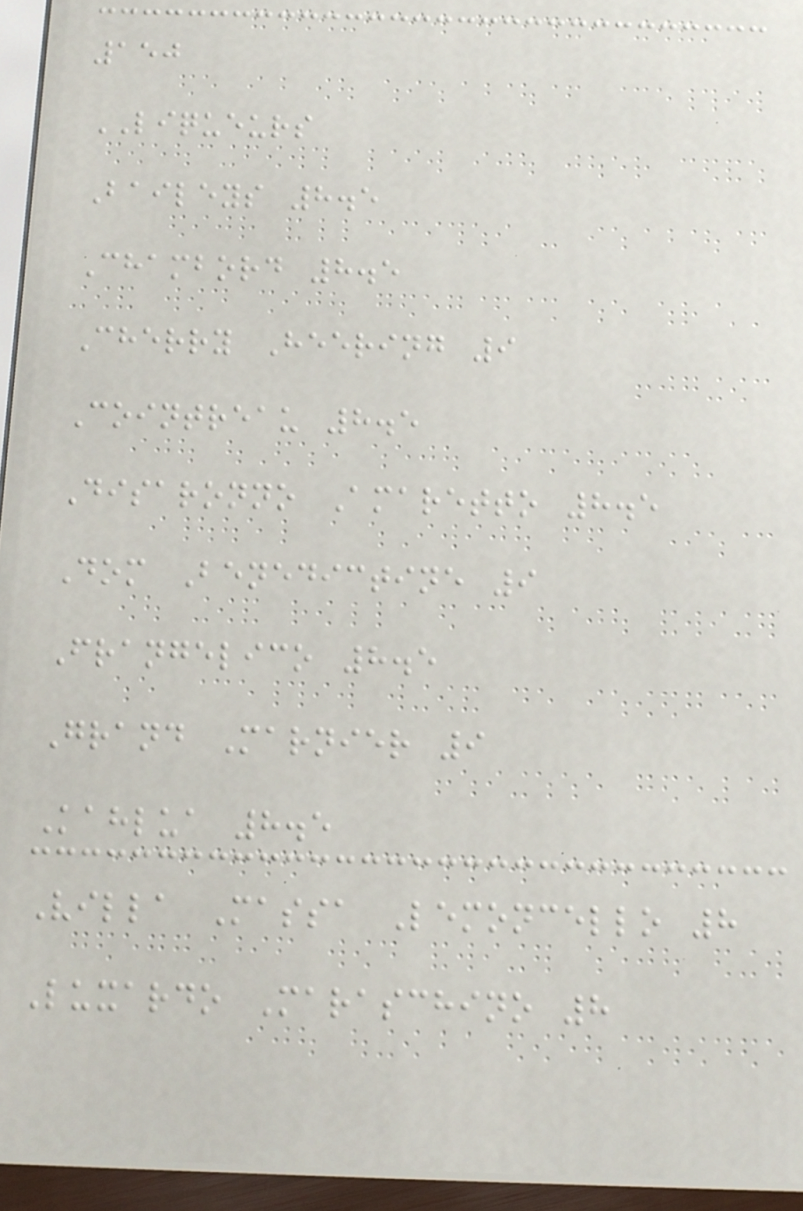150
LIQUEURS
Baileys 8.5
Chambord 8.5
Cherry Heering 9
Cointreau 8.5
Disaronno Amaretto 8.5
Dom Benedictine 9
Frangelico 8.5
Grand Marnier 9
Kahlua 8.5
Villa Massa Lemoncello 8
Luxardo Maraschino 8
